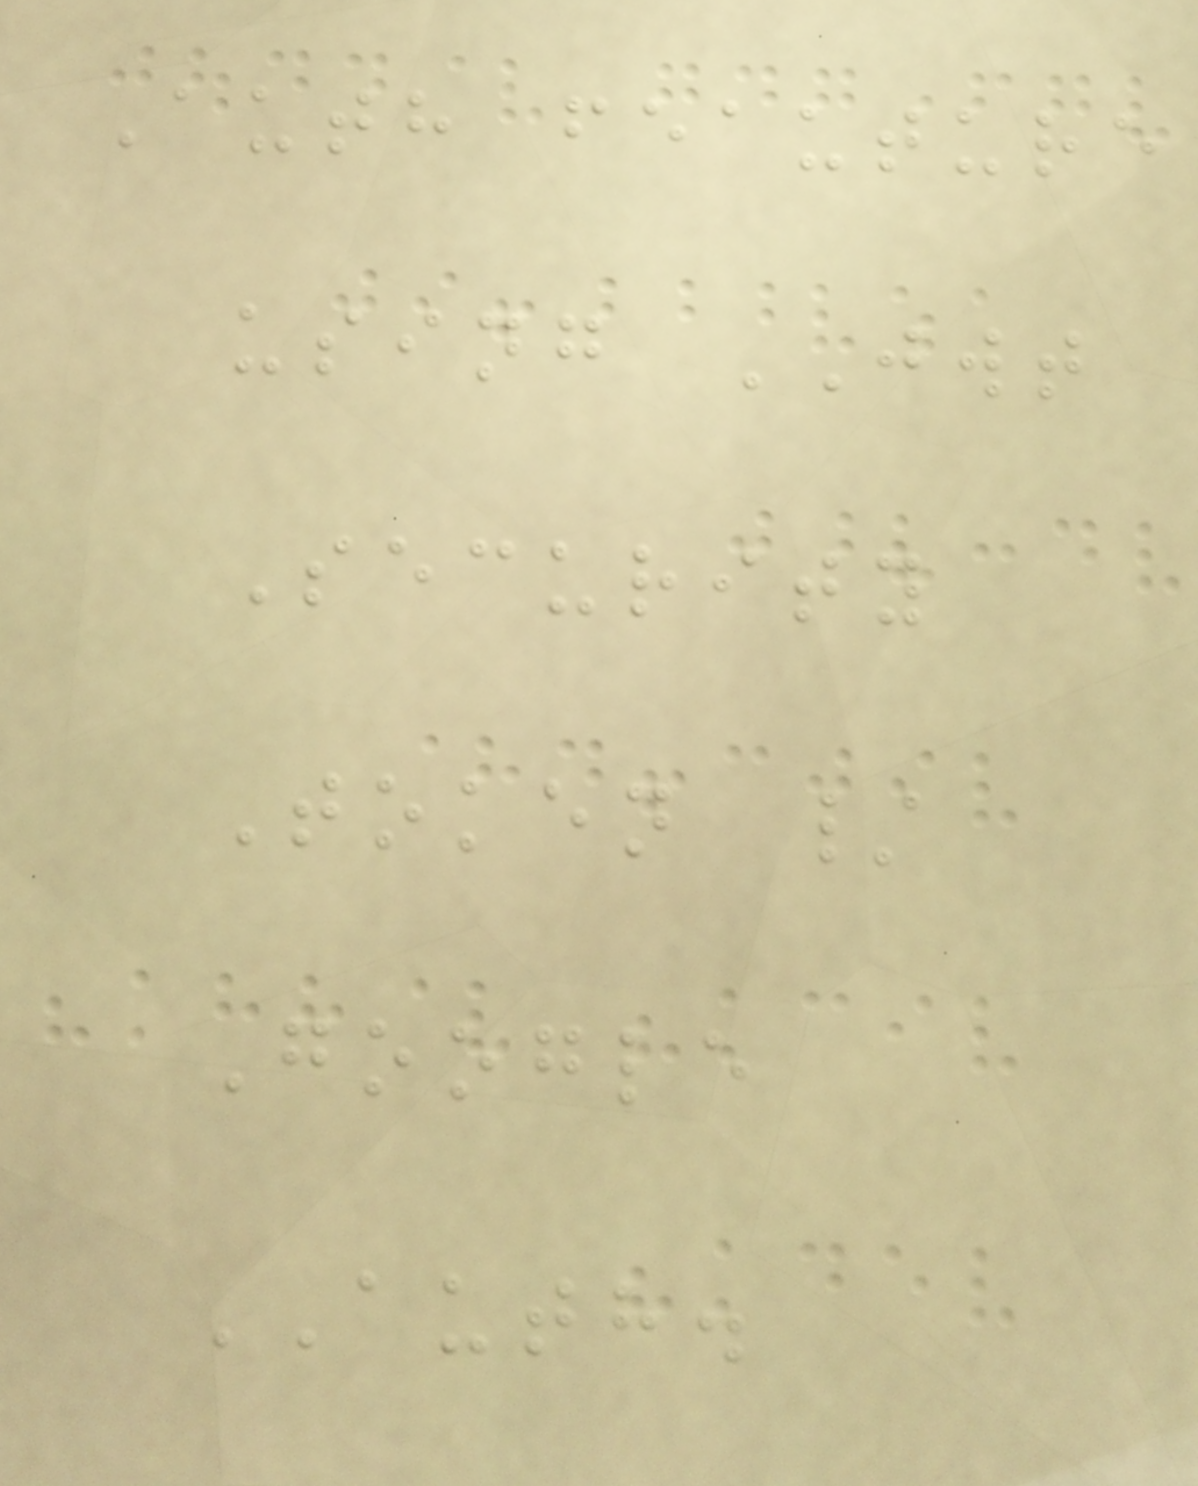Auth feauture
using JWT
Security
Token /
Google
AUTH.
